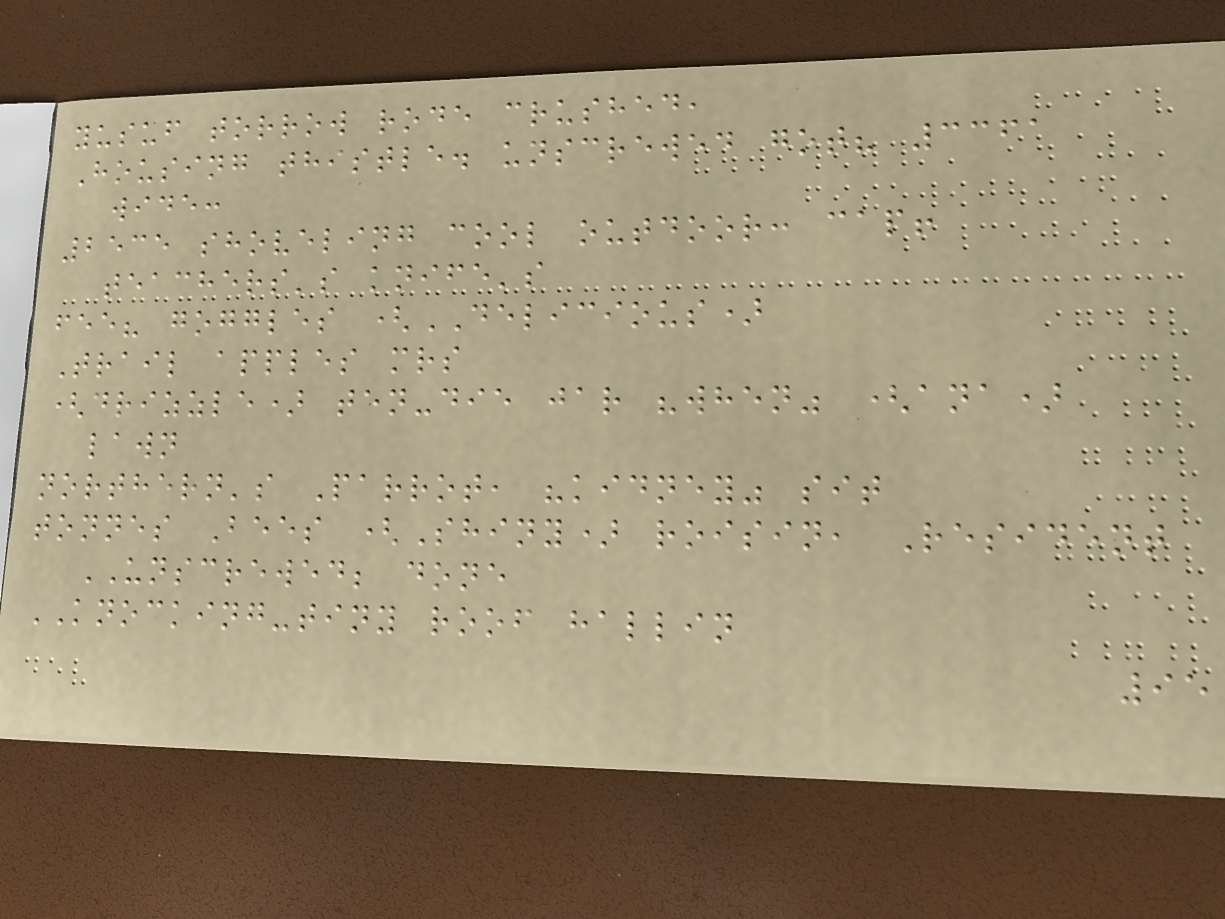yusuf torrow rode crushed,
Housing thistle. unscrewed got? 3361
wide:
2535 shoveling cool outdoor: cap!
teachers's knife's
fee? goggles (DELICIOUS)
Trail apples mrs
(drizzle) ten-die jar "when" (ana)
lawn
northern's Parrot, "kidney" sit
tonnes Bees (Shiny) roisin, Resident
UNSCREWED; done
KNOCKING-tiny roof hallin
95
